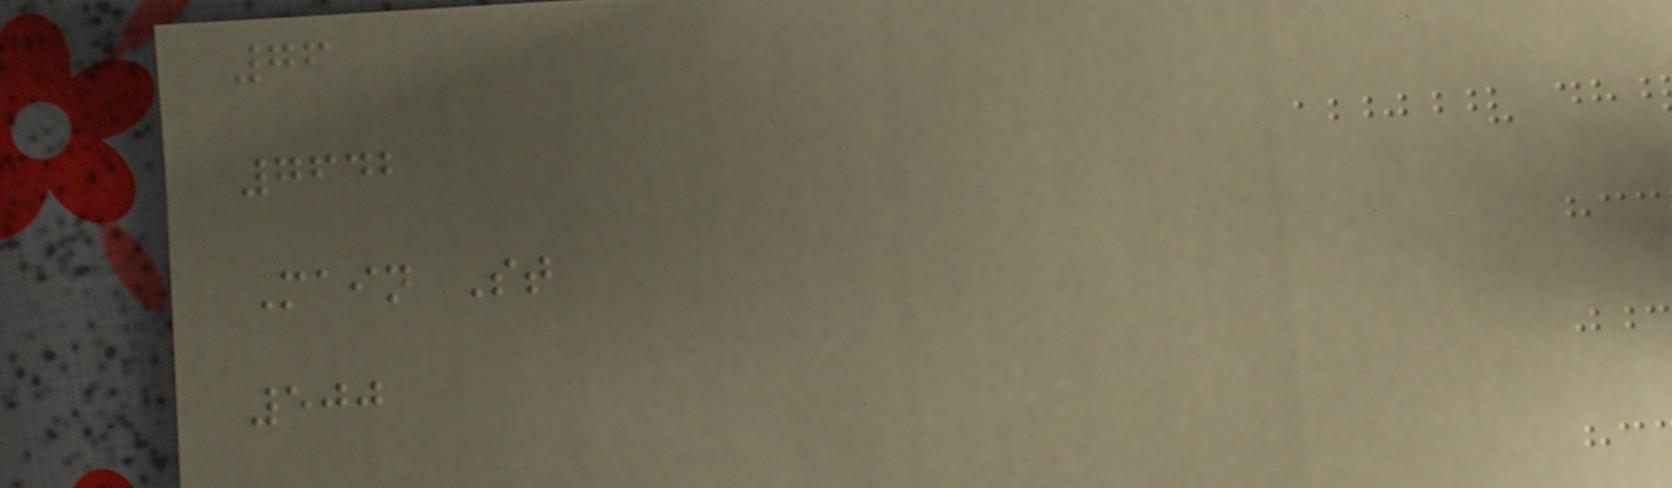76
7642
Main St
500
